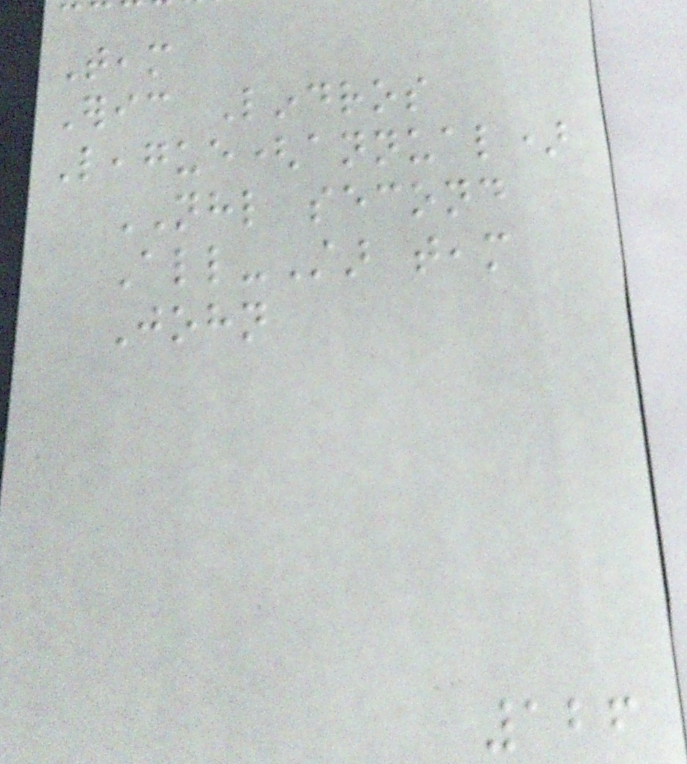Team
Eric Lindros
League(annual)
NHL second
All-Star team
John
126
